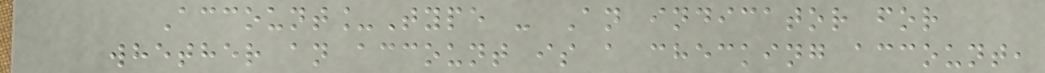Account_Type - An indicator for
whether an account is a checking account,
